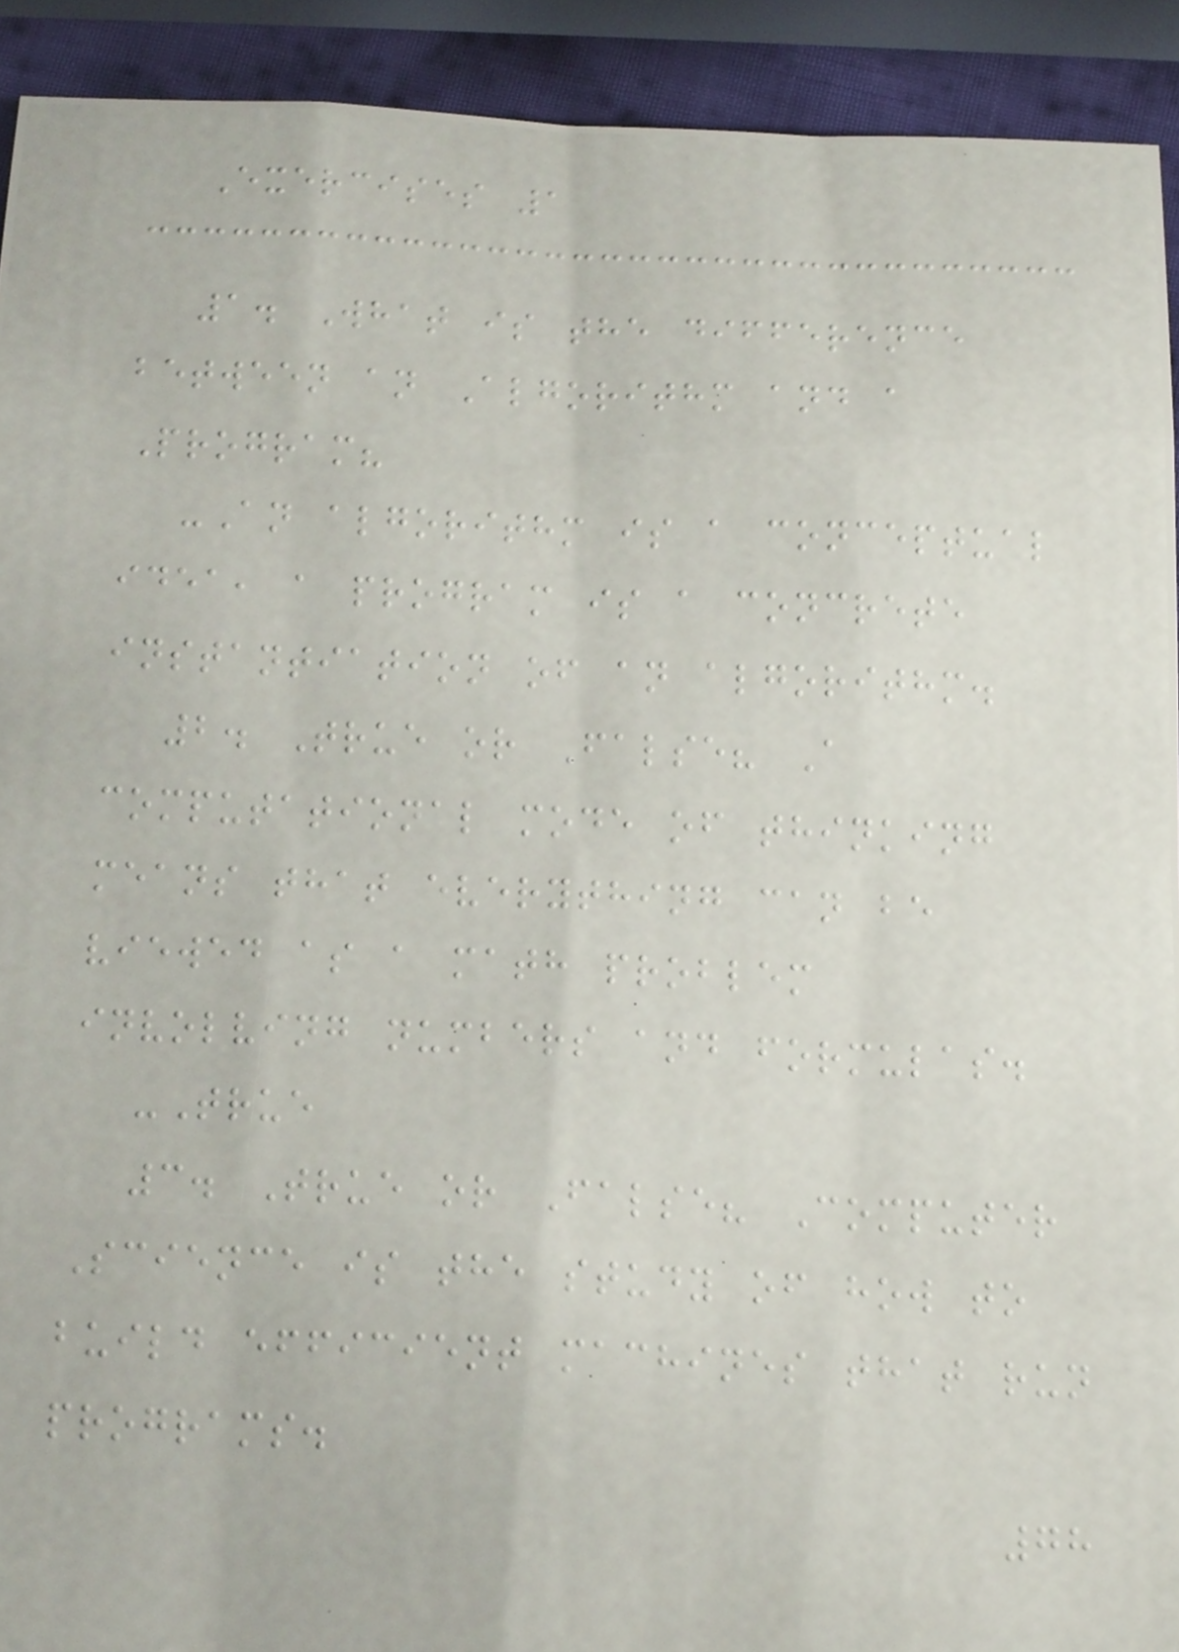Exercises 1
1. What is the difference
between an Algorithm and a
Program?
-An algorithm is a conceptual
idea, a program is a concrete
instantiation of an algorithm.
2. True or False? A
computational mode of thinking
means that everything can be
viewed as a math problem
involving numbers and formulas.
-True
3. True or False? Computer
Science is the study of how to
build efficient machines that run
programs.
78
